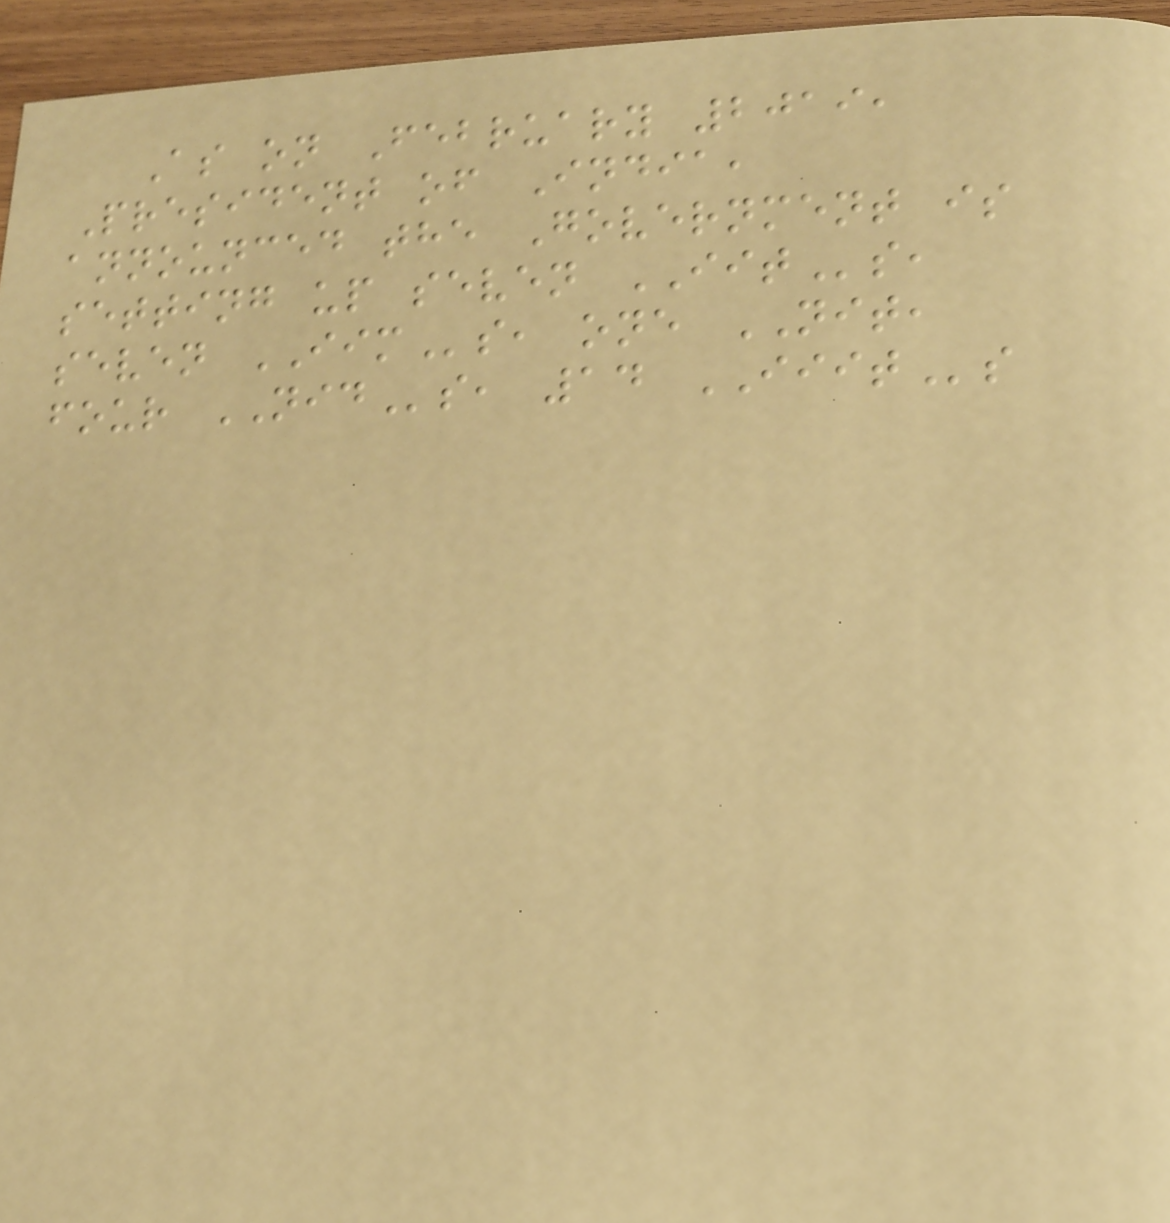As on February 2019,
President of India,
announced the Government is
setting up seven IITs,
seven IIMs, one NIT,
four NIDs, 14 IIITs
